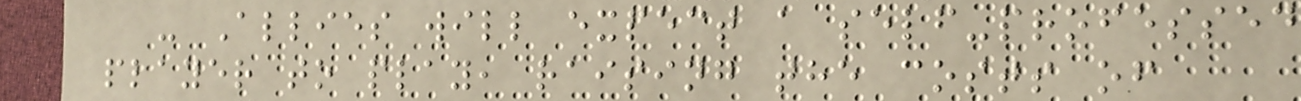- Allies will expect a self-professed
player to play, raising the costs of
